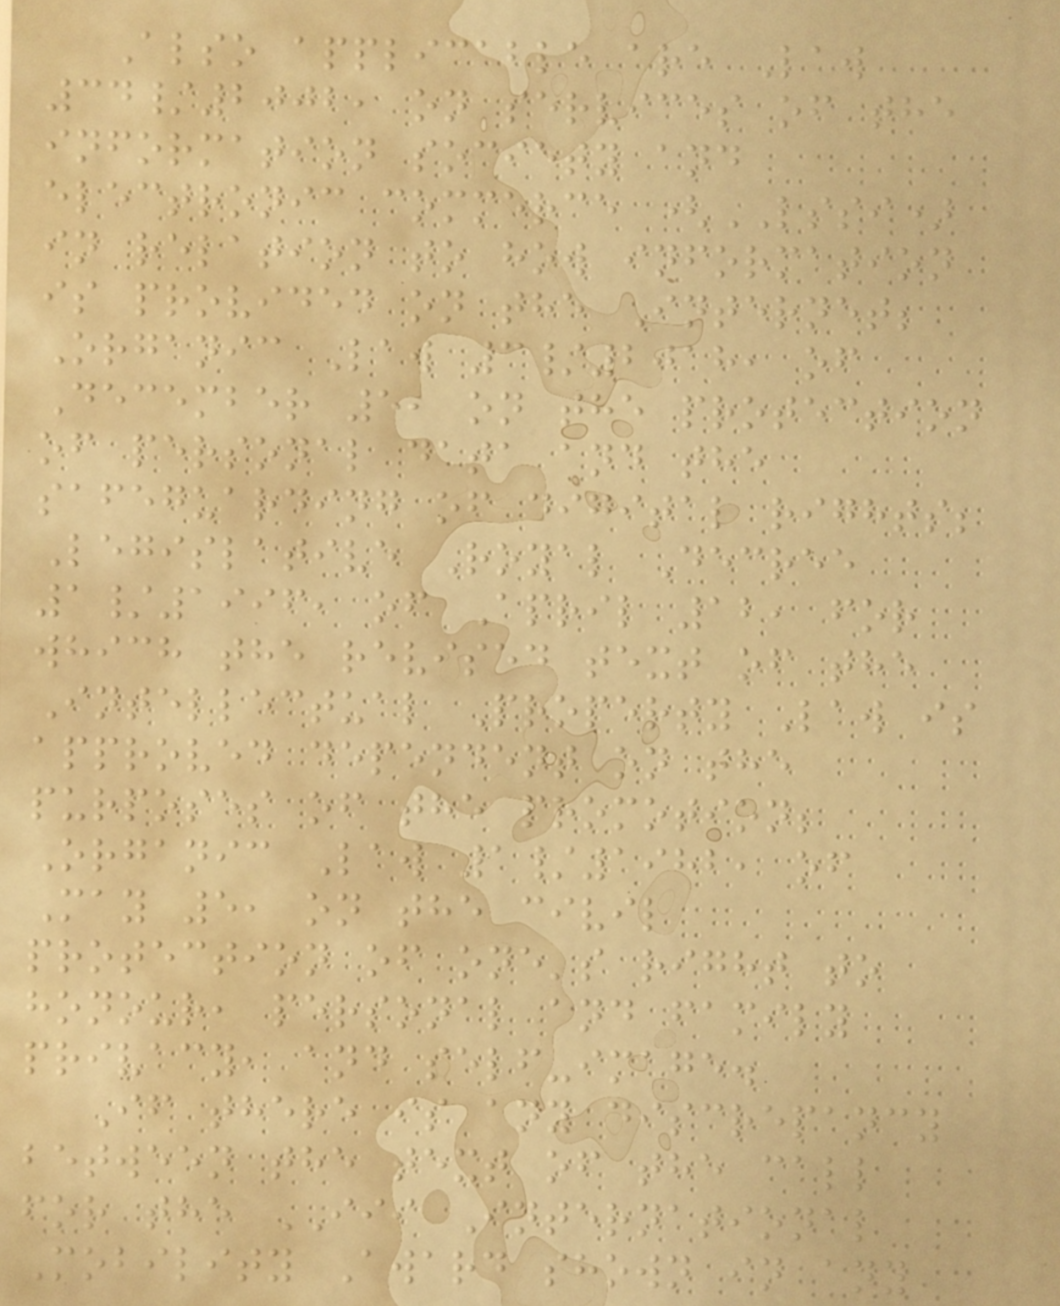Also applicable are Law
34/2002, on services of the
information society and
electronic commerce (LSSI)
in relation to how information
is provided on the Internet;
Organic Law 3/2018, of
December 5, on the protection
of personal data and the
safeguarding of digital rights;
Legislative Royal Decree
1/1996, of April 12, for
which the revised text of the
Intellectual Property Law is
approved dependent on the
purposes of the promotion;
Organic Law 1/1982, of
May 5, on the civil
protection of one's right to
honour, personal and family
privacy, and self-image.
If there is any discrepancy
between the text of the call
for the III International
Mobility Award shown in any
